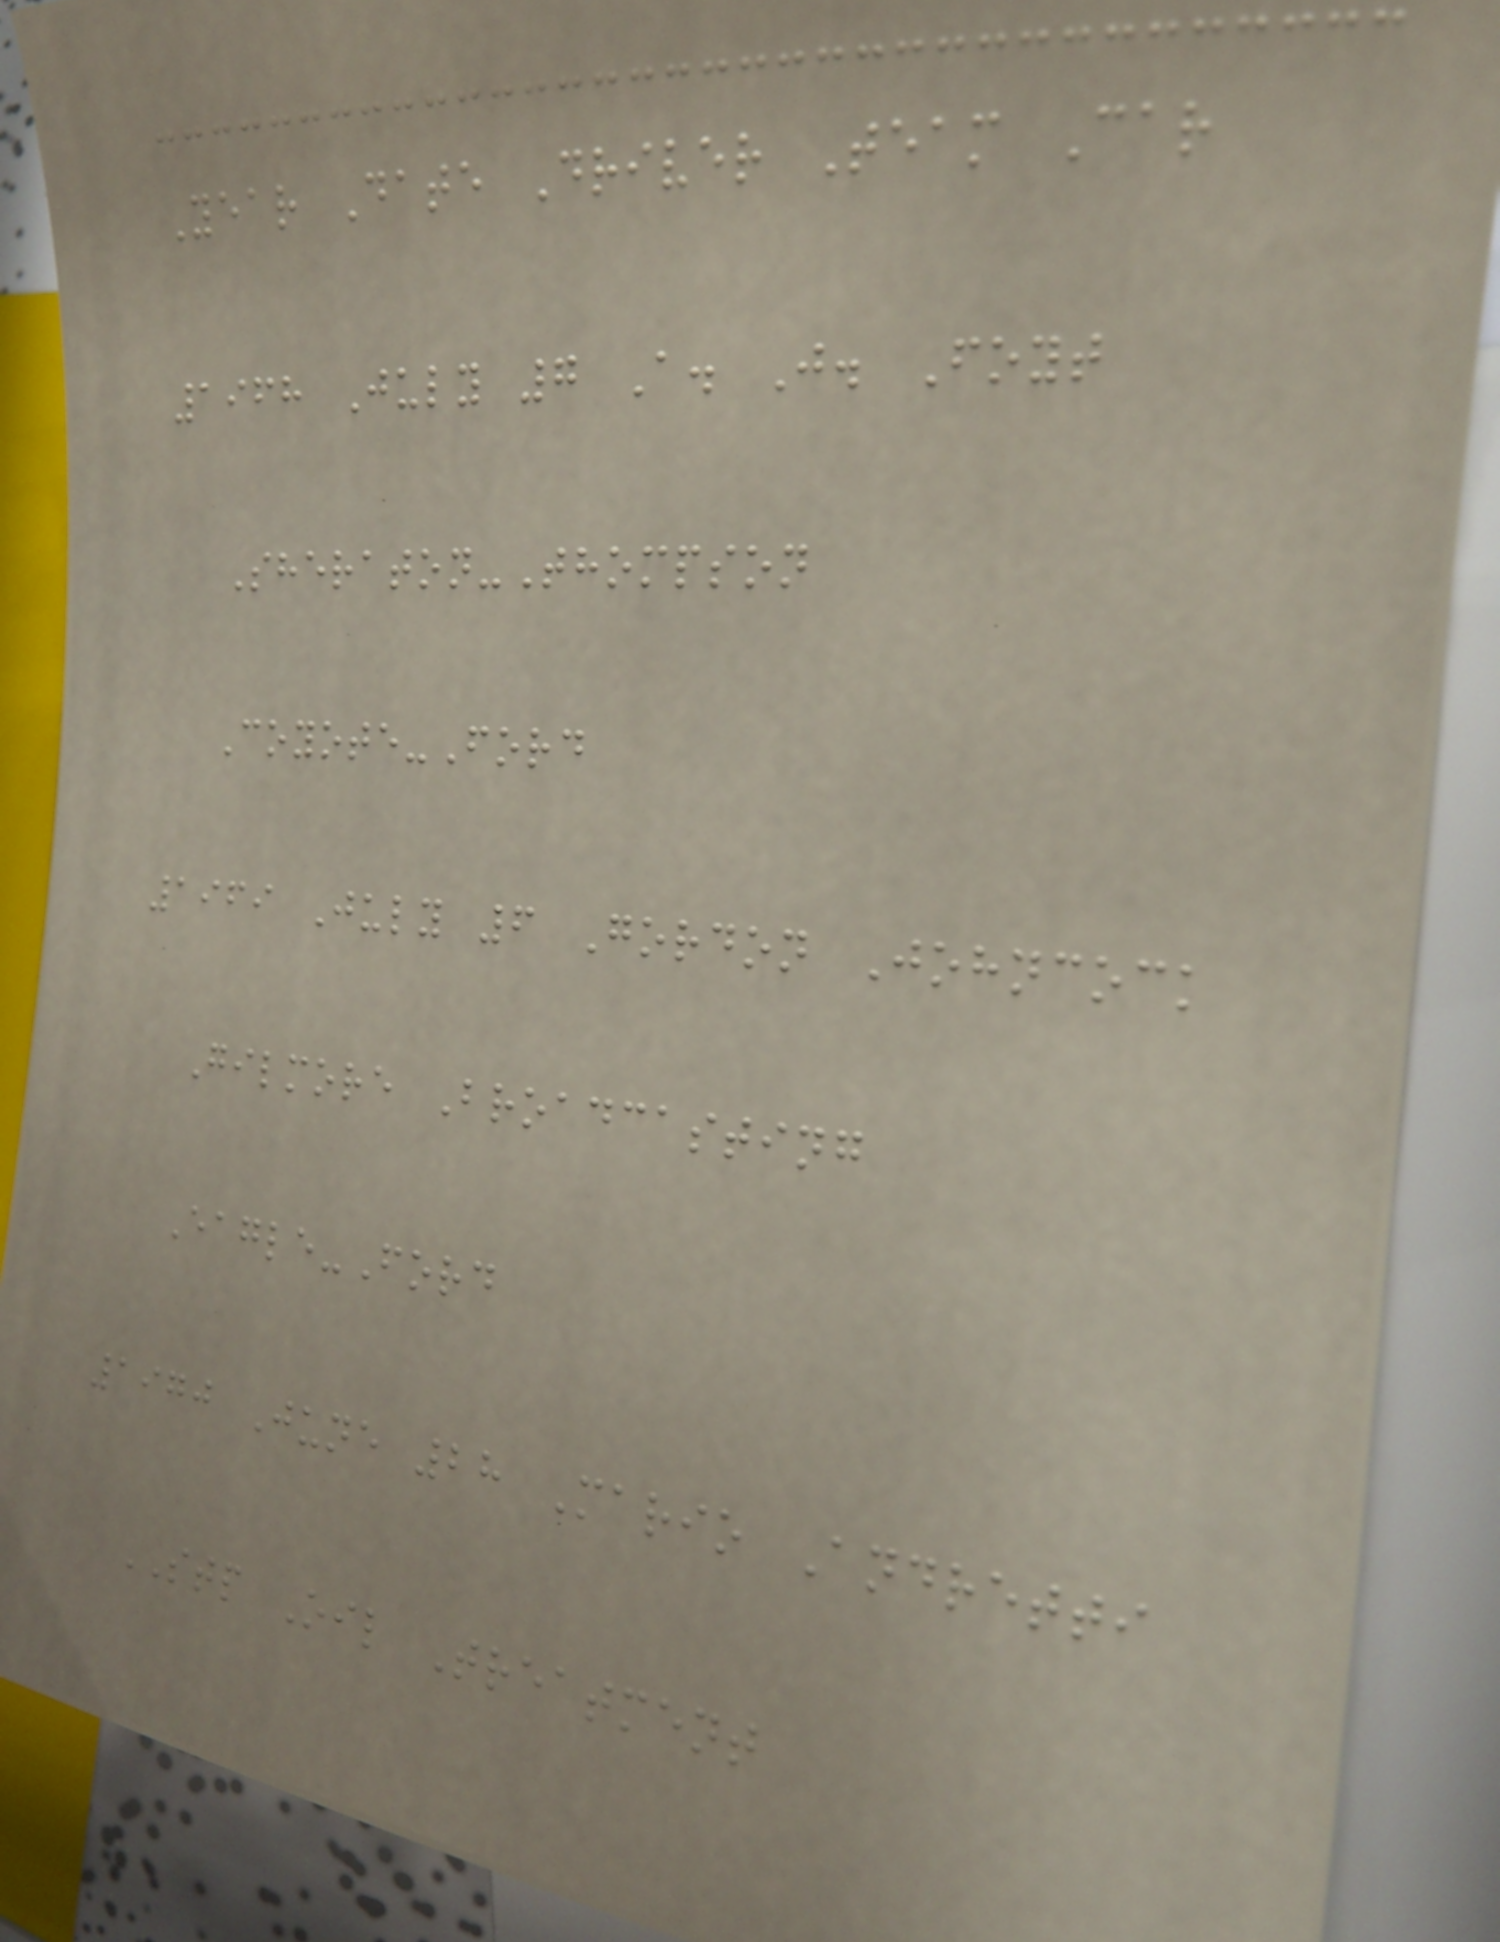Year Date Driver Team Car
1968 July 7 A. J. Foyt
Sheraton-Thompson
Coyote-Ford
1969 July 6 Gordon Johncock
Gilmore Broadcasting
Eagle-Ford
1970 June 28 Mario Andretti
STP Oil Treatment
